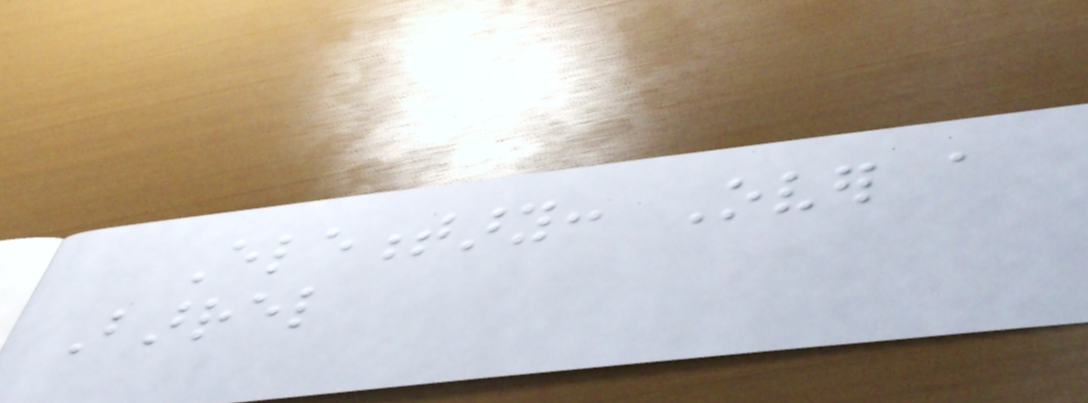Elementary: Over a
Barrel
